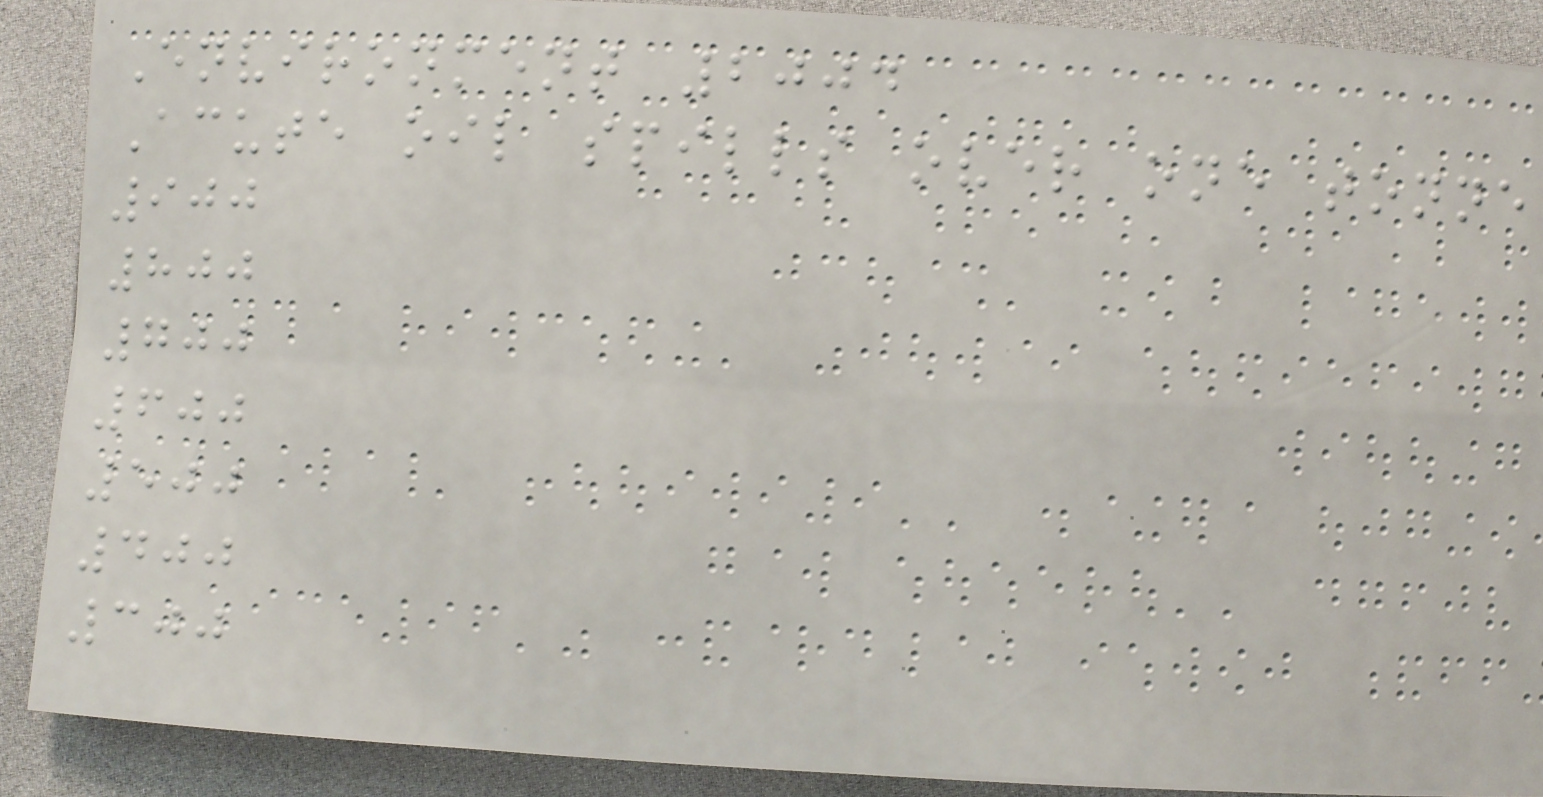Environment 2004
Acute oil spills over one tonne
900
800
700
600
500
400
300
